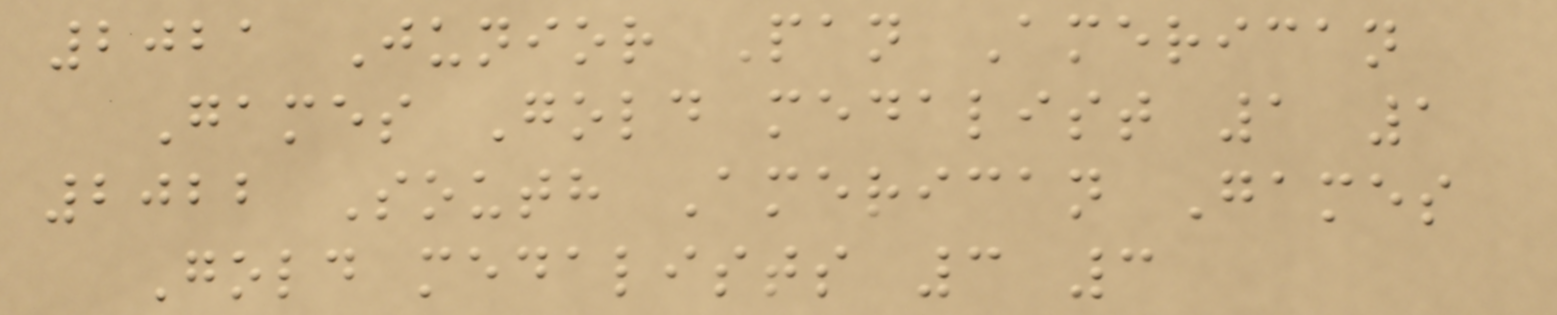2021 Junior Pan American
Games Gold medalist 1 1
2022 South American Games
Gold medalists 3 3
